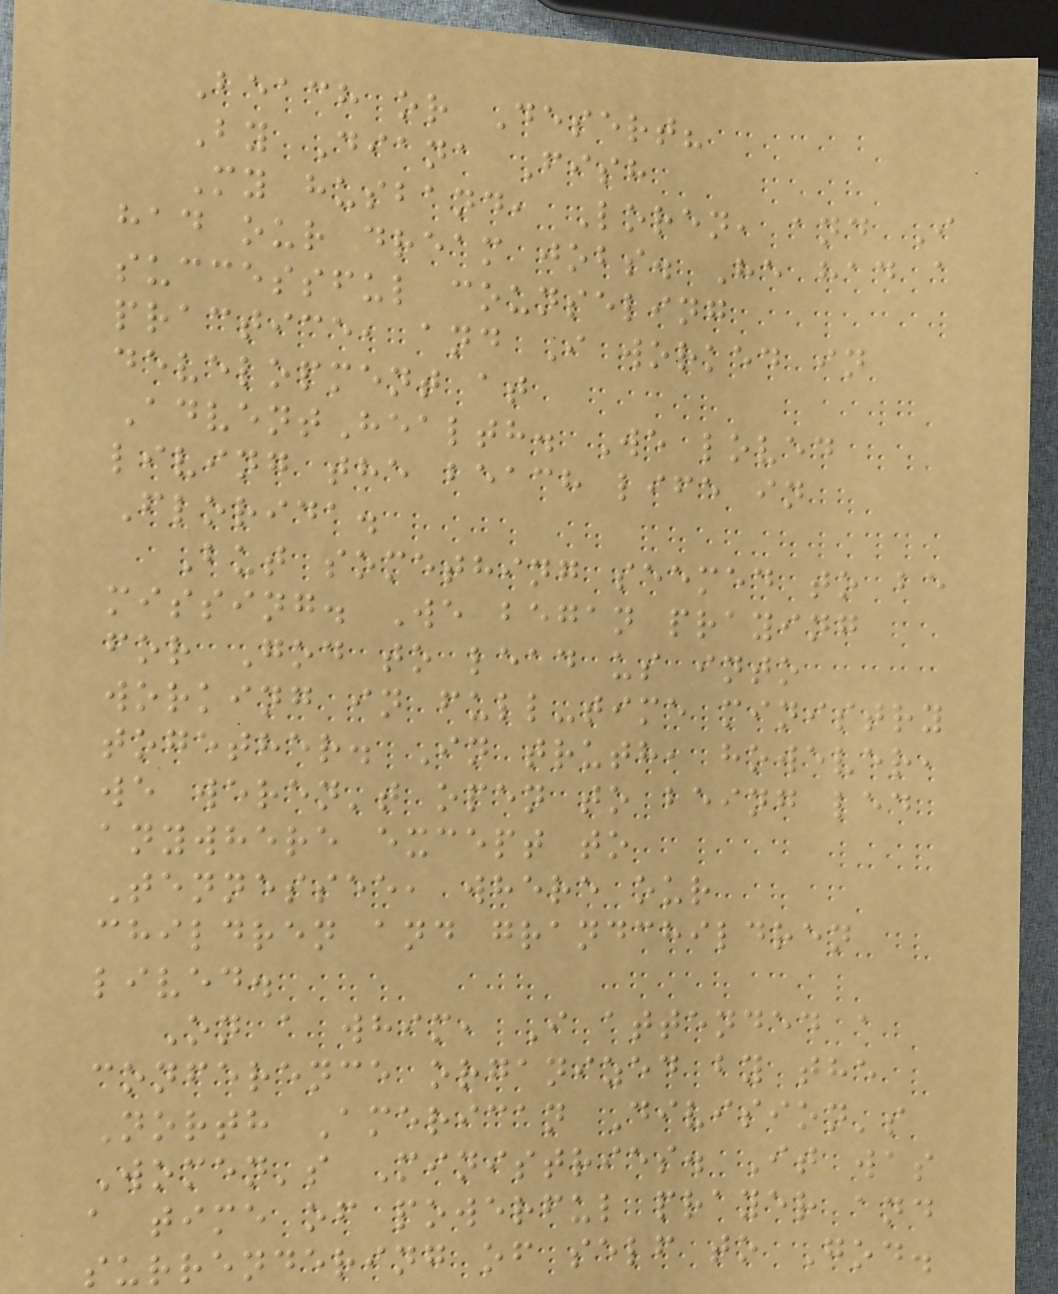Beach or Desert?
By Diana Fish
My husband, Loren, and I
had our dream jobs. He had a
successful counseling
practice, and I worked in
development at
AdventHealth. We loved
living the beach life in
Florida.
But something seemed to be
missing. We began praying
for God to lead us into
working in full-time ministry
together. In truth, however,
we weren't open to being led
anywhere except to
Tennessee, where our
children and grandchildren
lived.
On a whim, I attended a
conference organized by the
North American Division's
Women's Ministries. It was
a time of powerful prayer and
surrendering of self to God.
